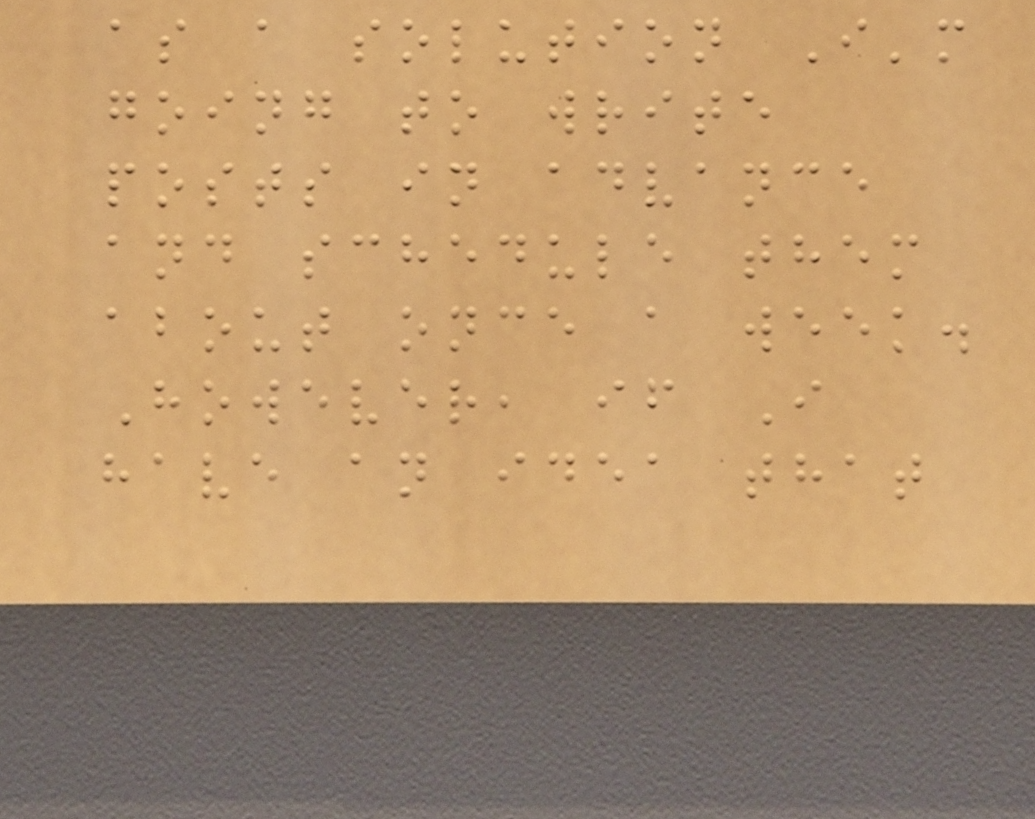as a solution I'm
going to write
posts in advance
and schedule them
about once a week.
However, if I
have an idea that
